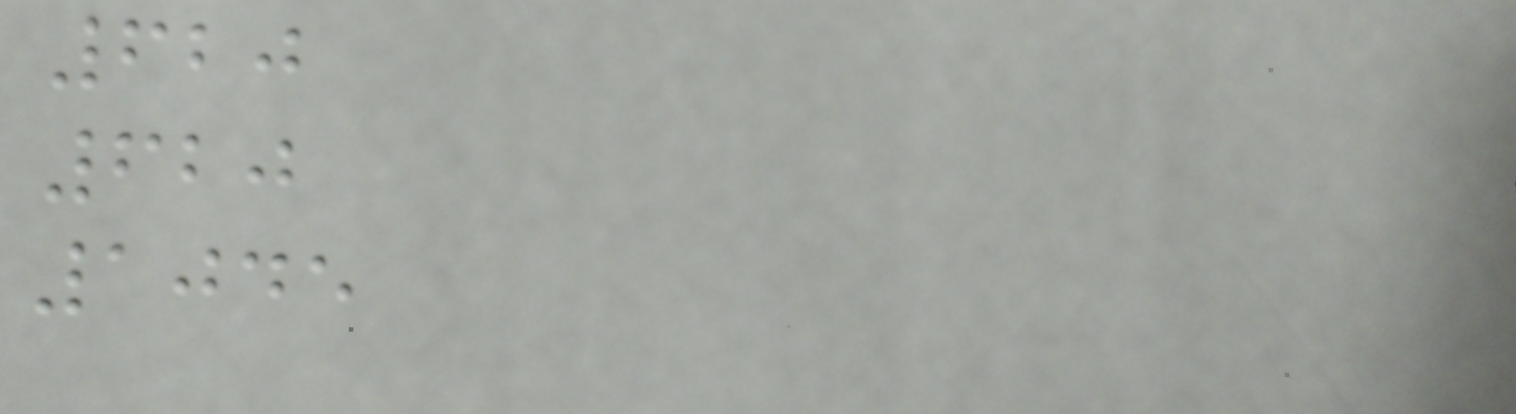620
620
1045
